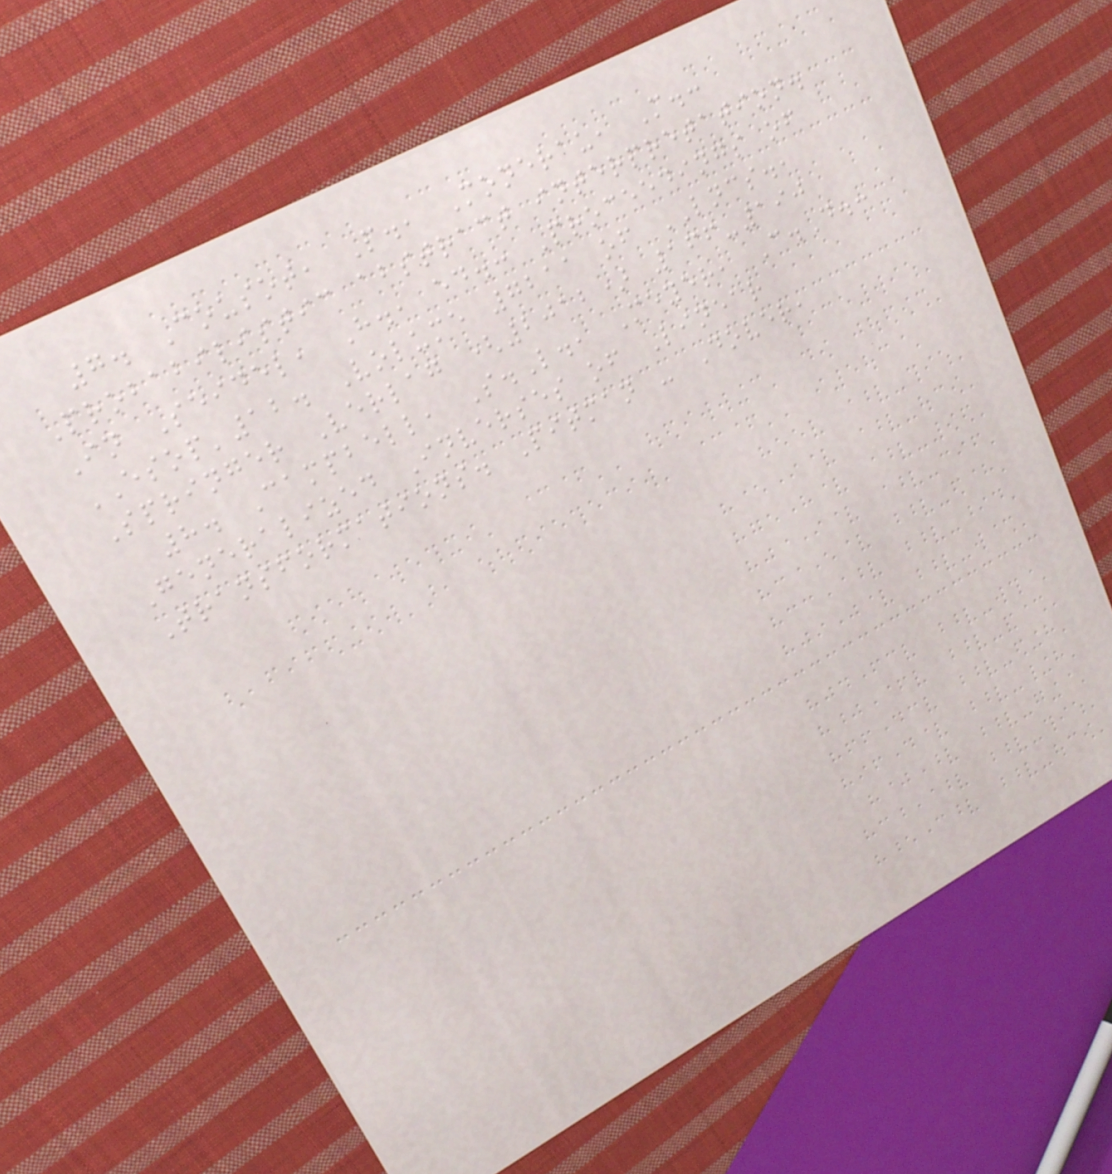7. Cousot, P., Monerau, M.:
Probabilistic abstract interpretation.
In Seidel, H., ed.: Proceedings of
ESOP'12. Volume 7211 of LNCS.,
Springer Verlag (2012) 166-190
8. Campbell, S.L., Meyer, C.D.:
Generalized Inverses of Linear
Transformations. Pitman - Dover,
